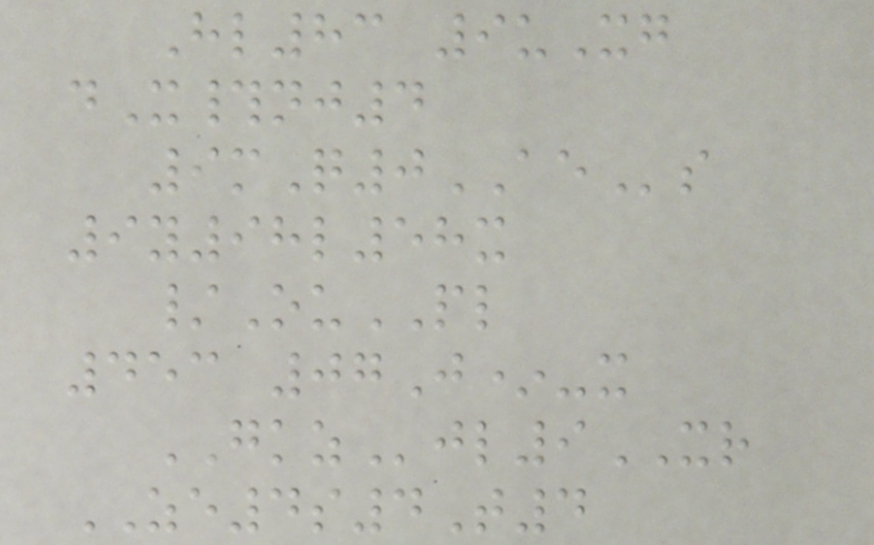Hl83 9uXg
dX#nj4
9mQ0AEs
9y98l58x
/OuPL
453 07J*-x
GKZjl9XR
ZE4s4T4
